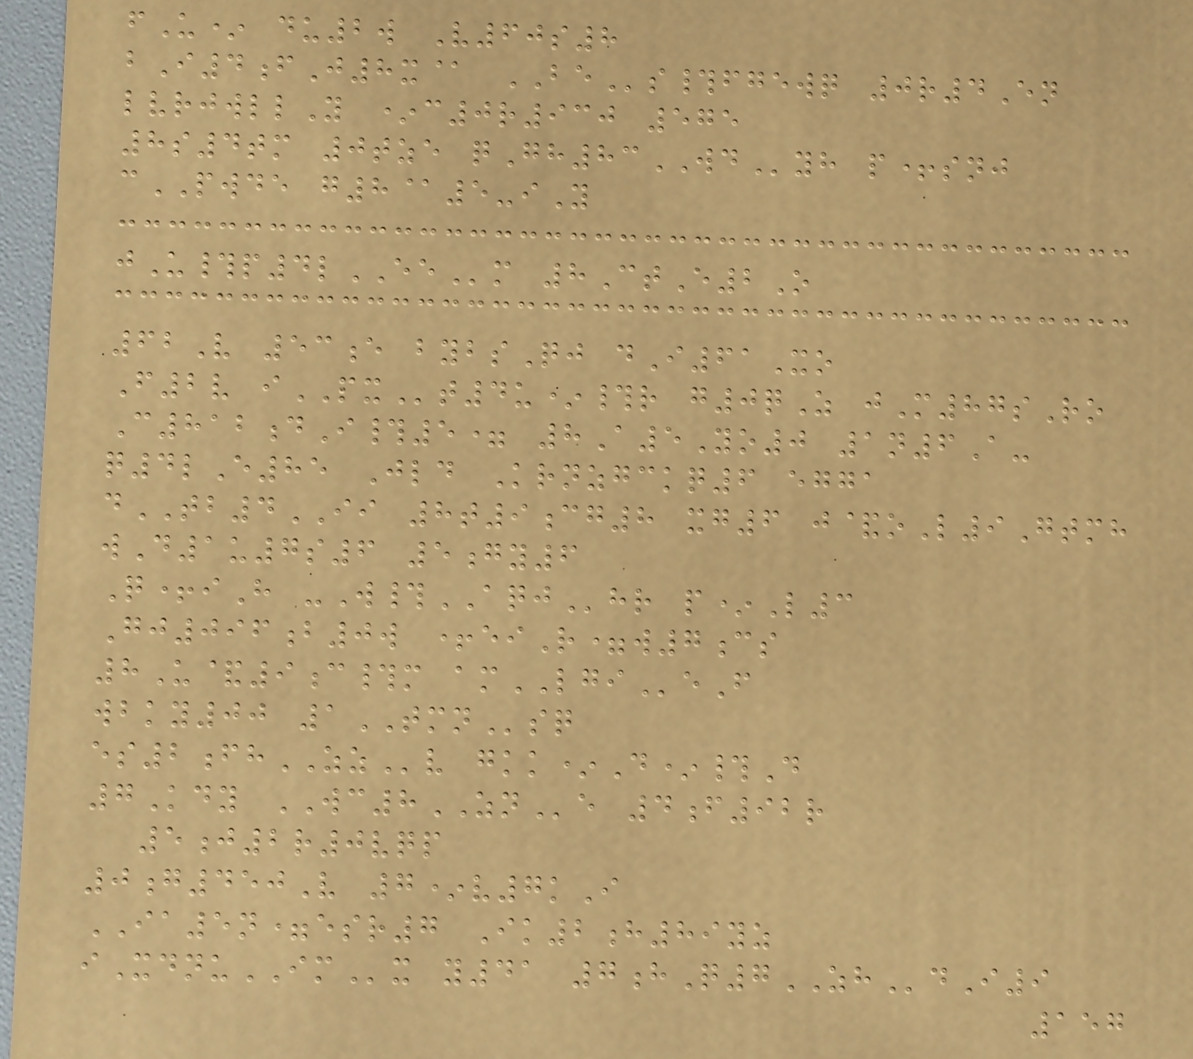fU* du2w V60s8
bI4fJ8x@ BEs#fgewq 0r4En
lvrjwllY *c0r930 575
8s4tm 0tze qGh83WDyh p+snj
cPWDE g8@5-iY
jU#p4lEEm 8CtE2O
62V 53e bybsQj dI61Xo
F2v iPXt4u*#r g0qZ jM87sRo
C812dI#5= 8A5Yo0 1n6A-
q4lE85 Jld Krnzgckq6 egga
dTB4II 8t9cg8 xg6 j&oL9Gtmh
wD1u7s6 5gy6
Q+iH -W#AQJhr p*L3
Gj096b0w +eiR=w7cs
8U&9c#m amLGIeF
wbky00 1TMNsq
es2fhZZv gkk*D*#D
7Kdy WC8ZNe 4f92r
5j2r0vqp
0g450V 7*v7kI
IA5n=esr7 Ik2h89yz
iXdnuIMx y41 7hQ7ZHdI9
157
